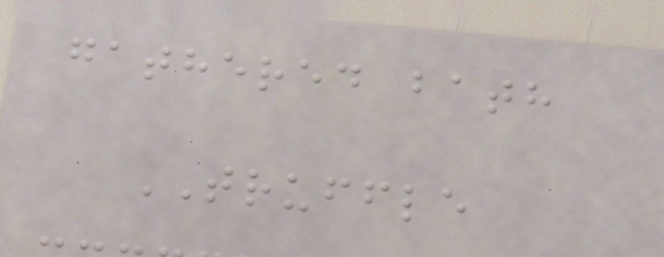gathered bath
TRUFFLE
